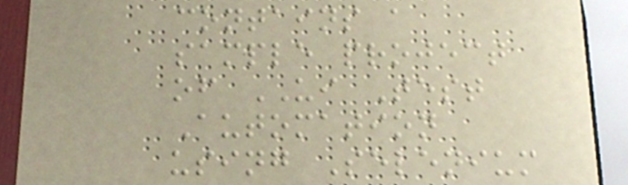contains a
sample project
of UI Test
Automation
using Selenium
